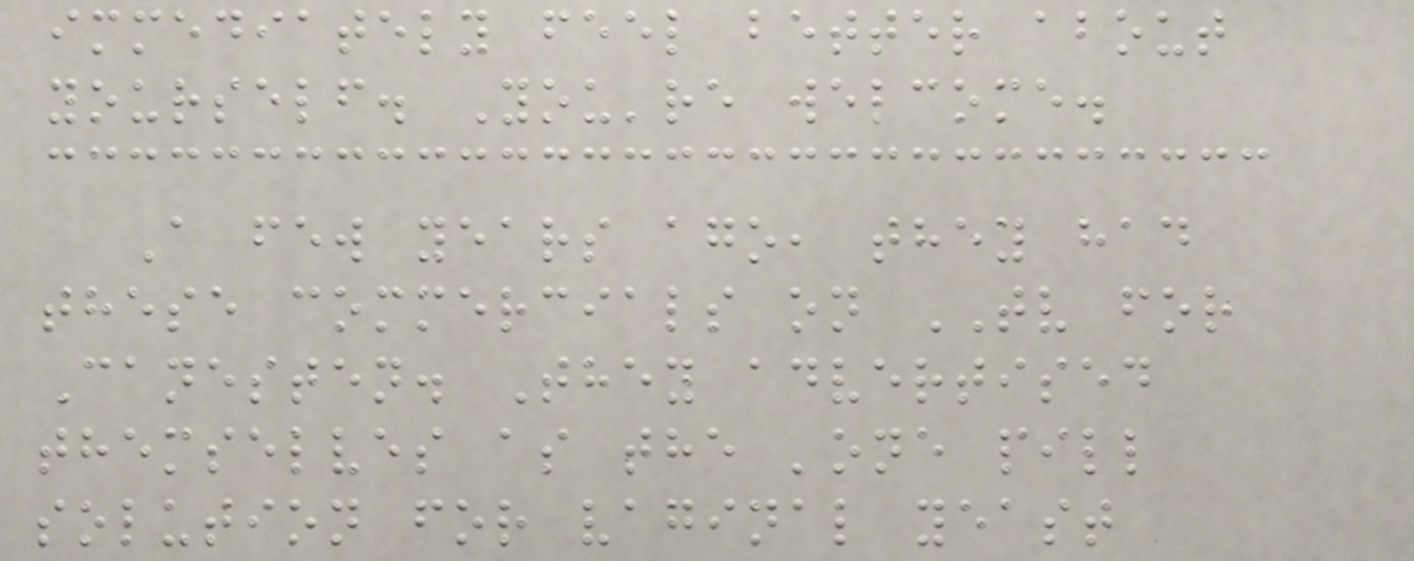immediately feel better about
yourself. You're welcome.
A few years ago, they had
these commercials on TV for
Canesten. They advertised
themselves as the 'one pill
solution for vaginal yeast
